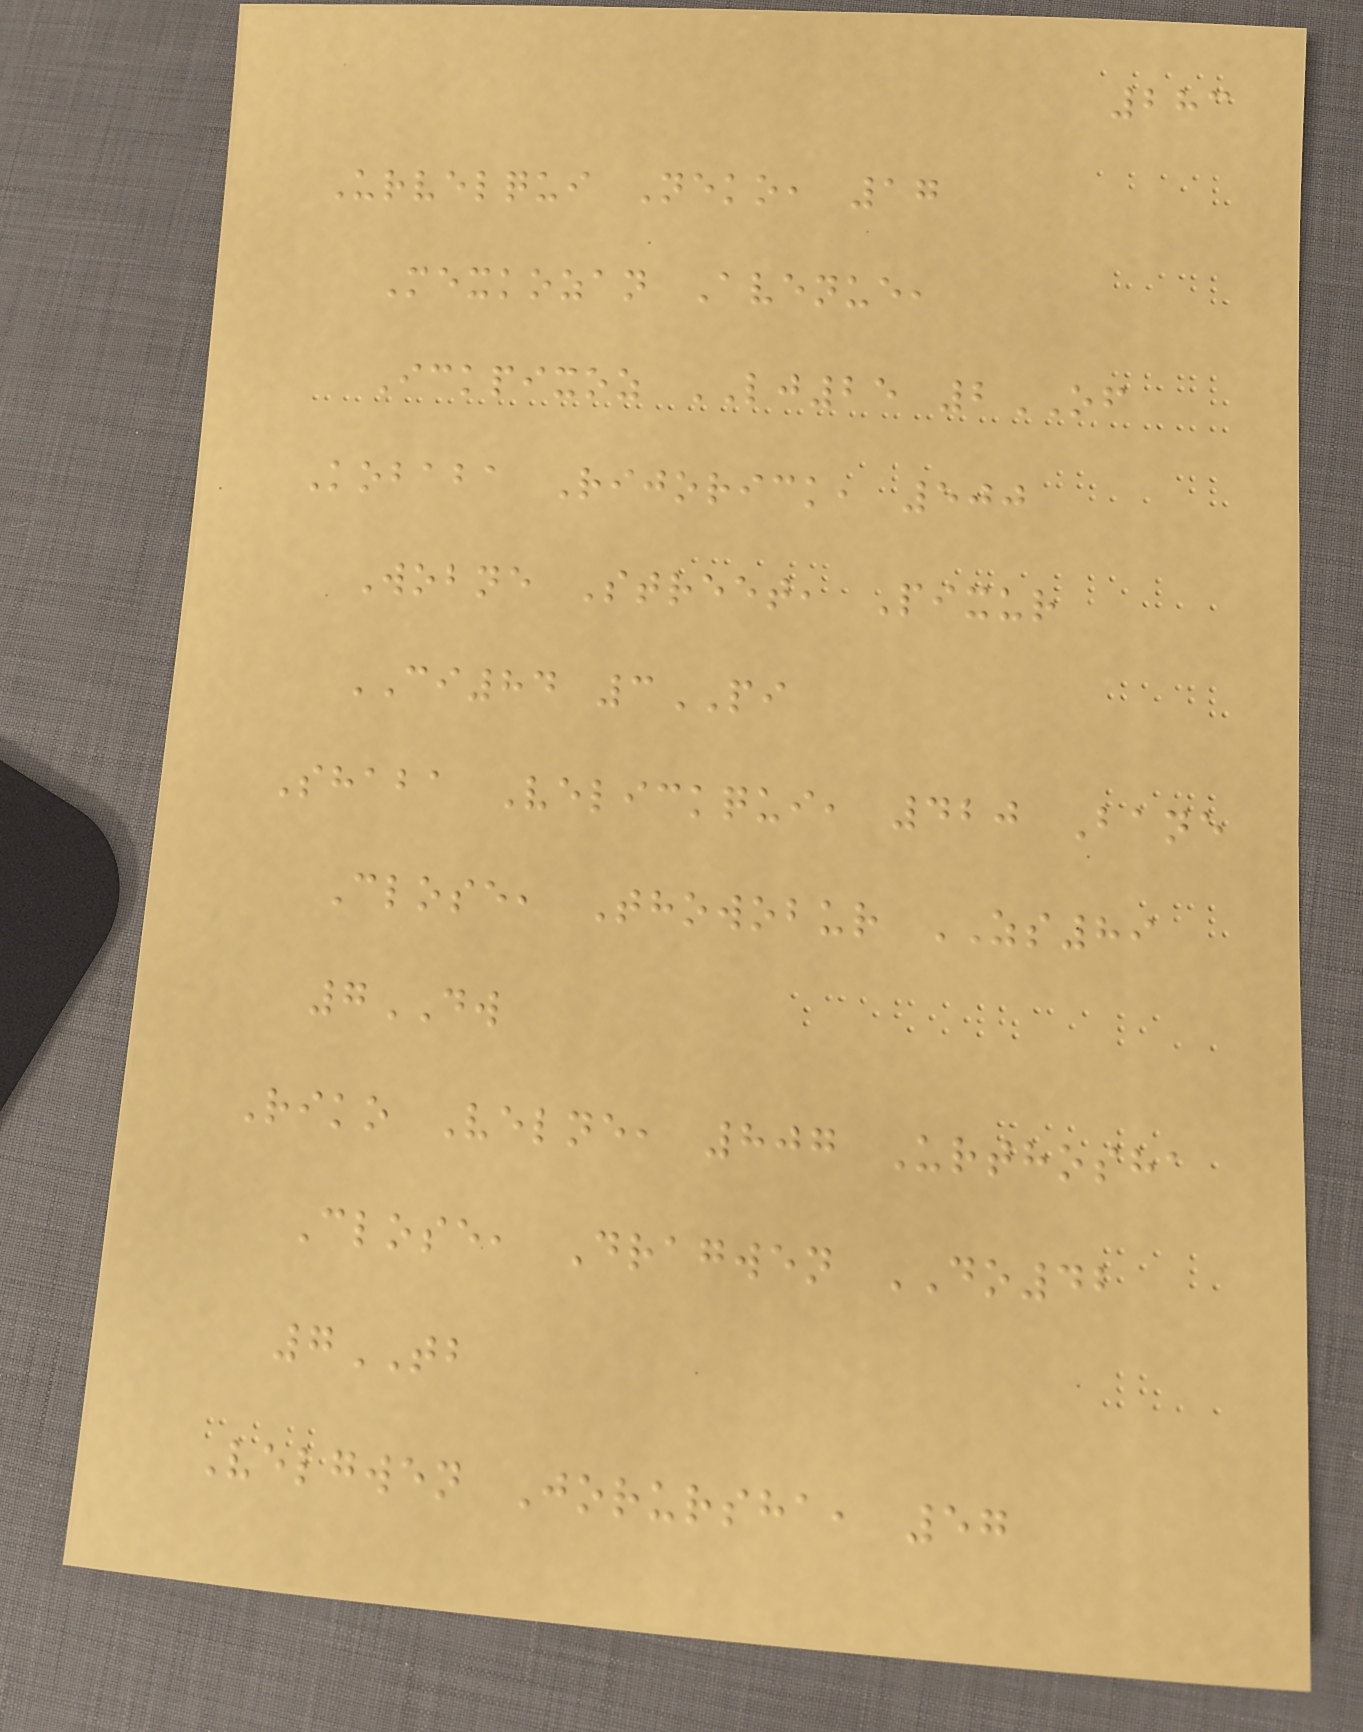283
Urvelqui Neko, 17
Mexkozan Avenue,
Ickpixoz LJ25 2OF
Kobaba Rijorick, 500
Wobne Street, Pixur
CI84 3PI
Shaba Velickqui, 420 Bane
Close, Thowobur ZS89
7DW
Riko Velne, 807 Urthosha
Close, Dragwen DO42
7TB
Velgwen Jorursha, 57
